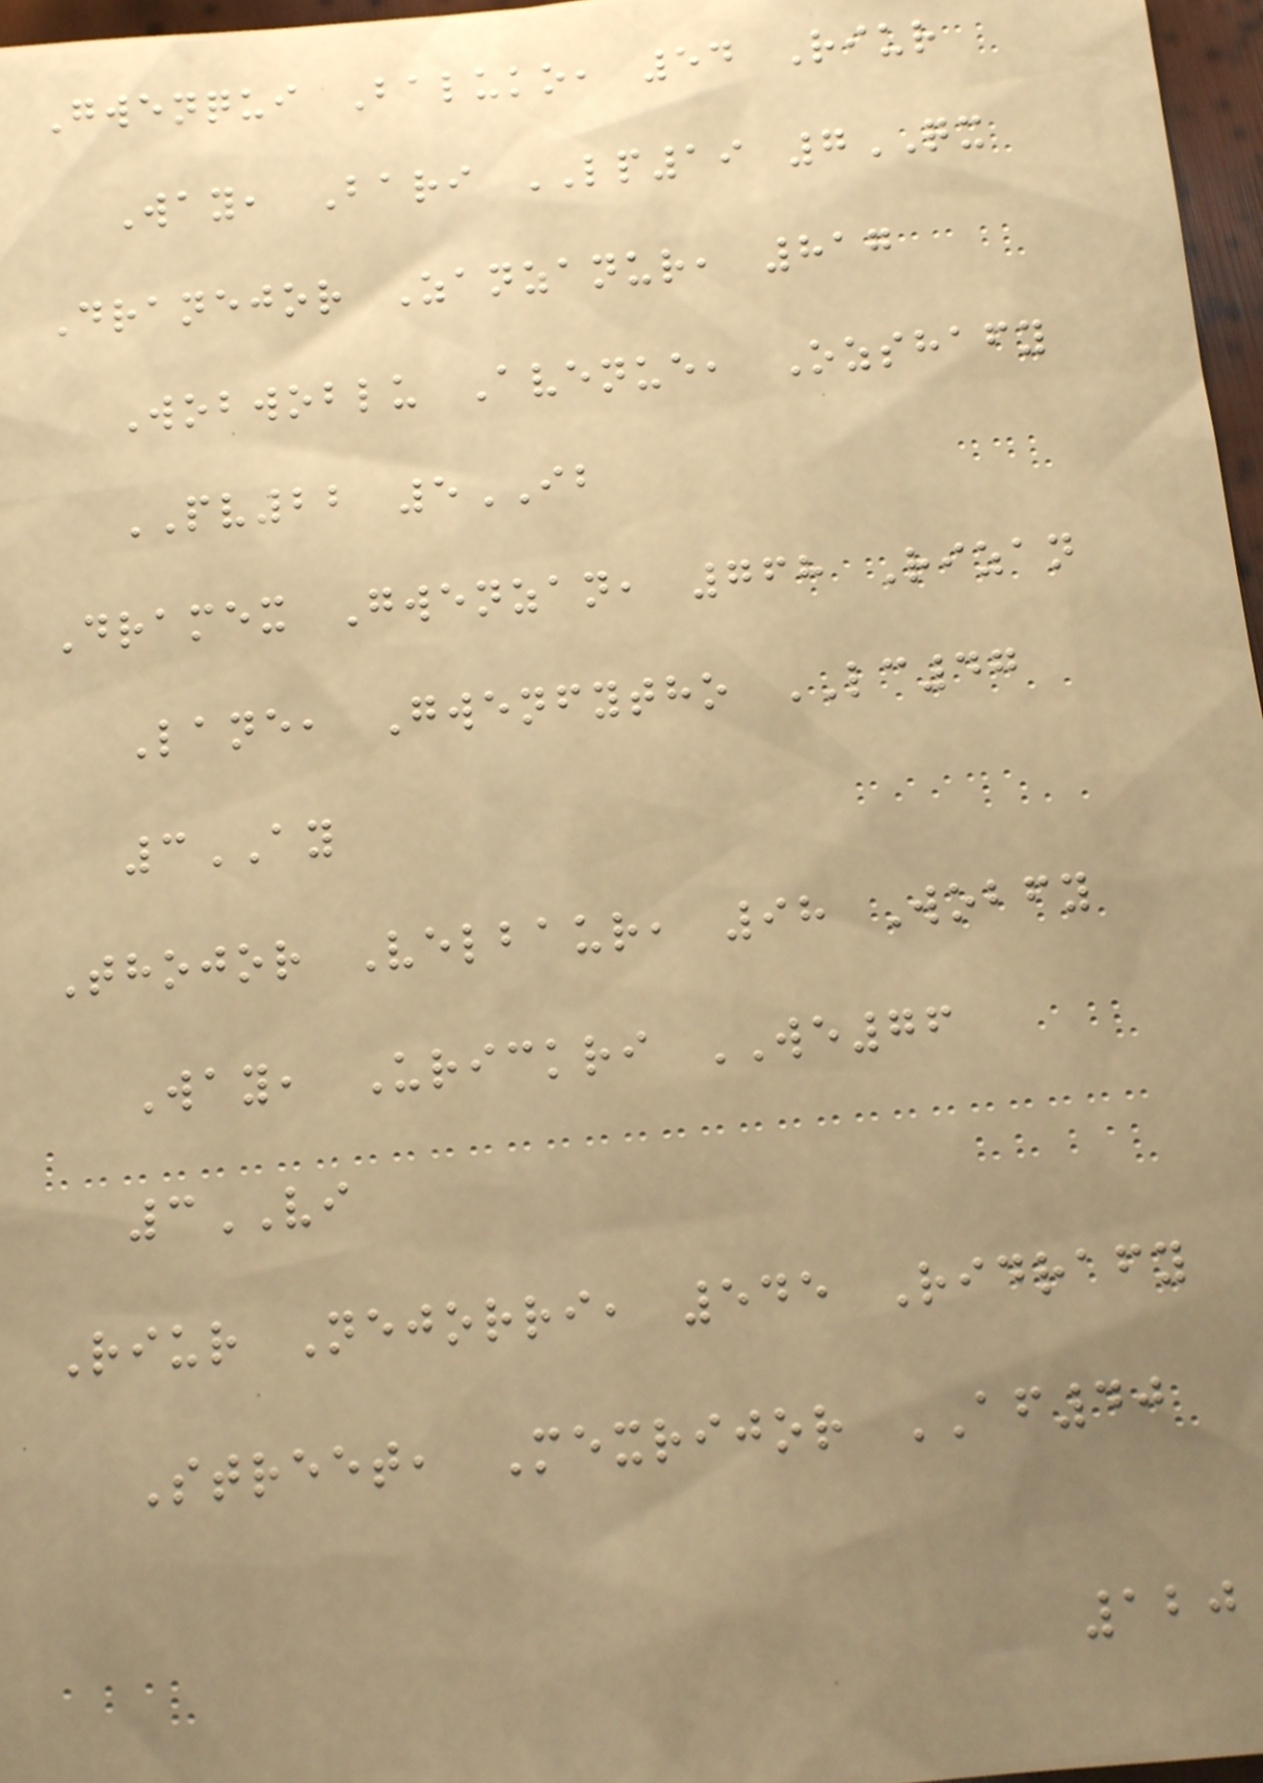Gwenqui Baluko, 54 Riur
Way, Bari LP19 7QX
Dranejor Zanzanur, 817
Wobwoblu Avenue, Ozshafy
PV22 5IB
Dramex Gwenzan, 768 Rizan
Lane, Gwenfytho LC47
3AY
Thojor Velbaur, 98 Wobfy
Way, Urickri WE76
3VI
Riur Nejorri, 545 Ridrafy
Street, Mexrijor AF40
120
